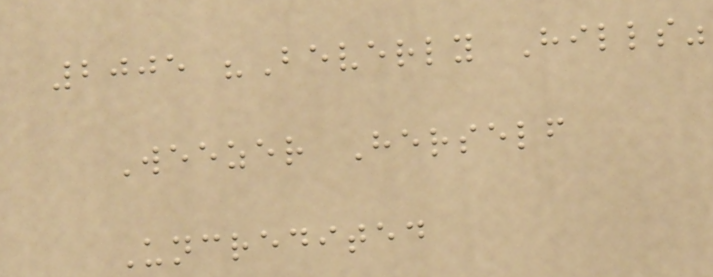2005 "Beverly Hills"
Weezer Herself
Uncredited
